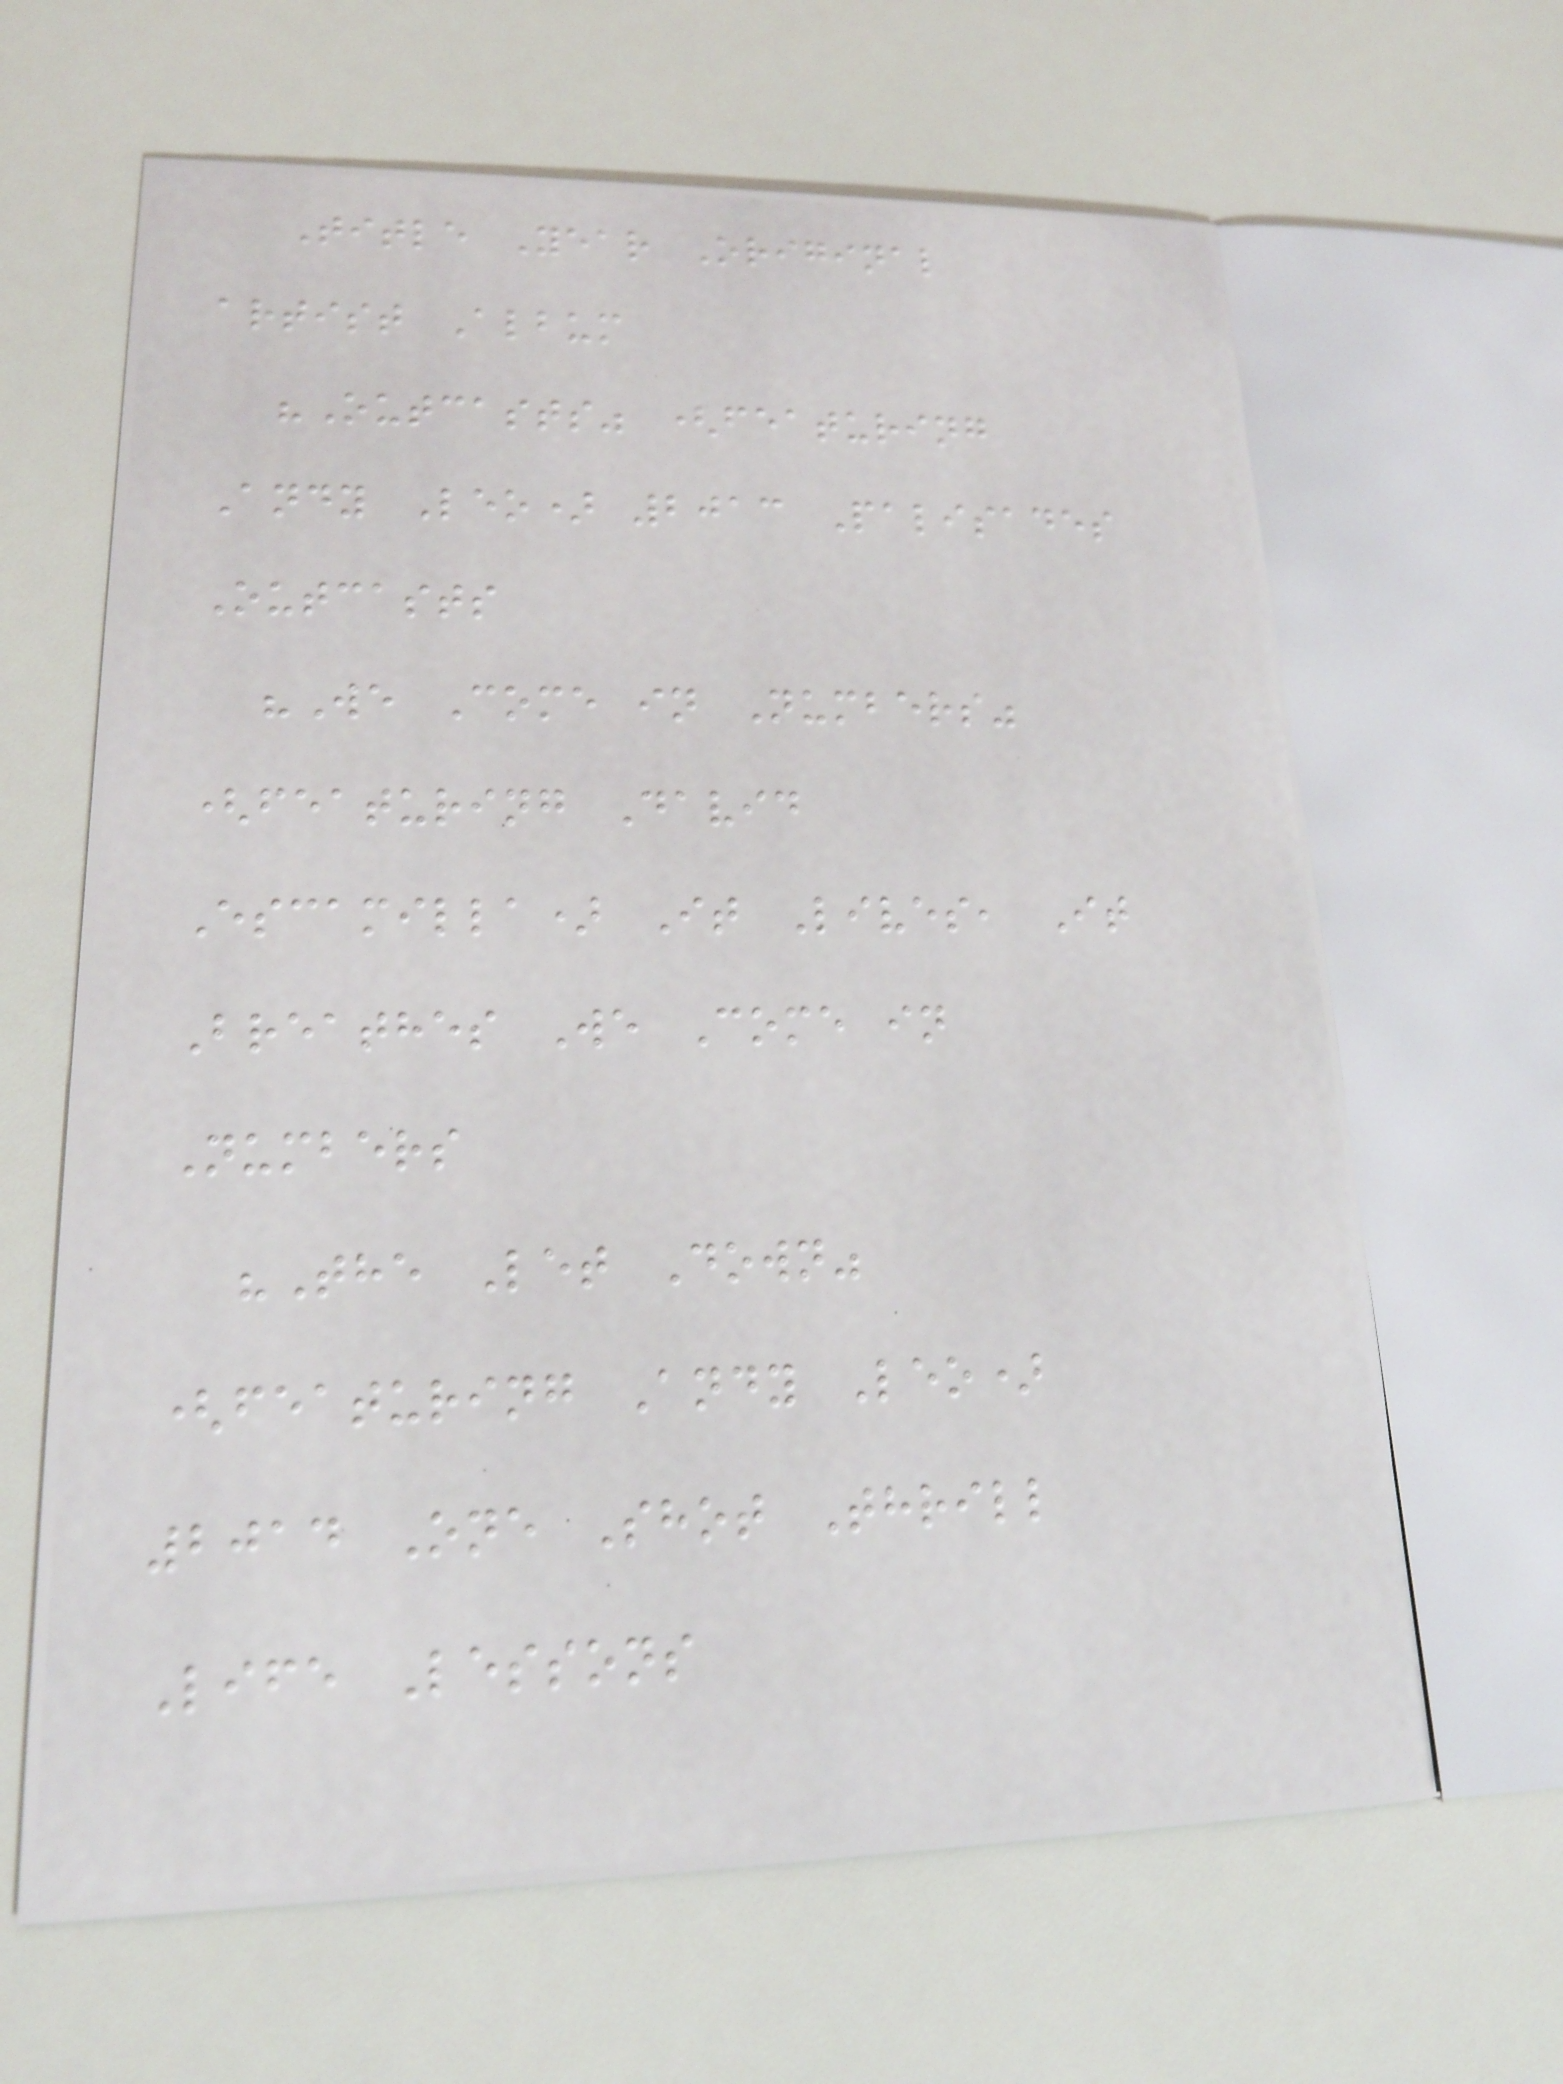Title Year Original
artist Album
"Outcasts" (featuring
Andy Leo) 2013 Palisades
Outcasts
"We Come in Numbers"
(featuring David
Escamilla) It Lives, It
Breathes We Come in
Numbers
"The Let Down"
(featuring Andy Leo)
2014 One Shot Thrill
Life Lessons
